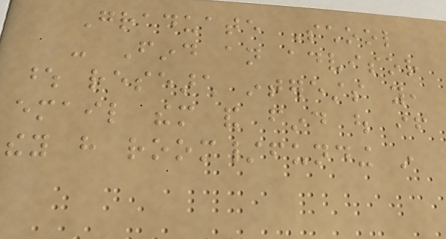Graduate School
- Find an advisor
whose research interests you,
email them and find out if
they have room/funding in
